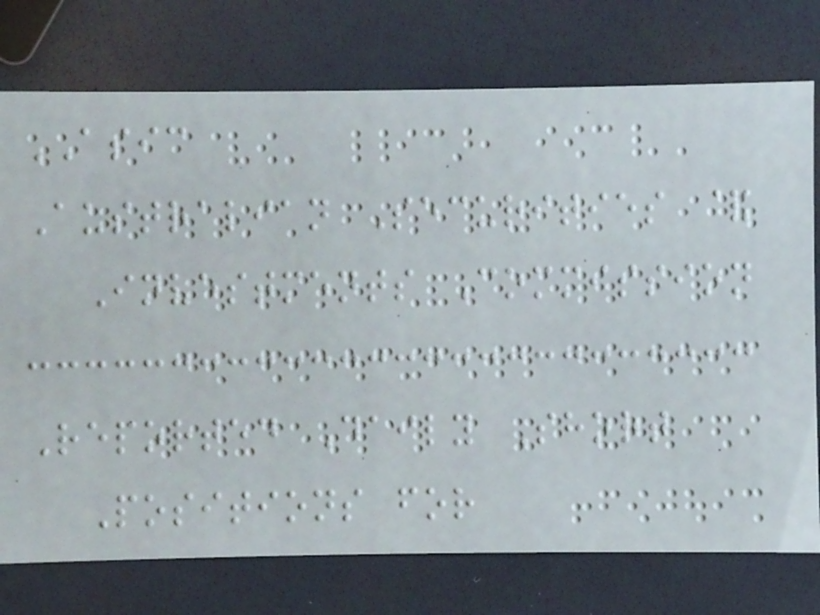ASIC
Australian Securities &
Investments Commission
Reported Daily Short
Positions for
